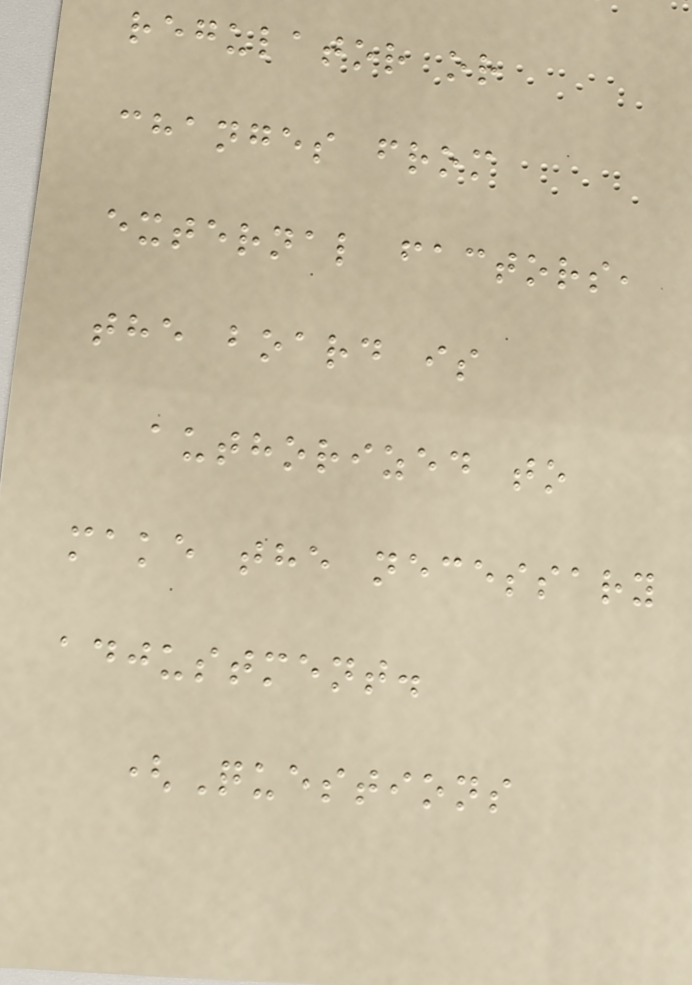regulator or
changes from
external factors,
the board is
authorized to
make the necessary
adjustment.
(Questions
